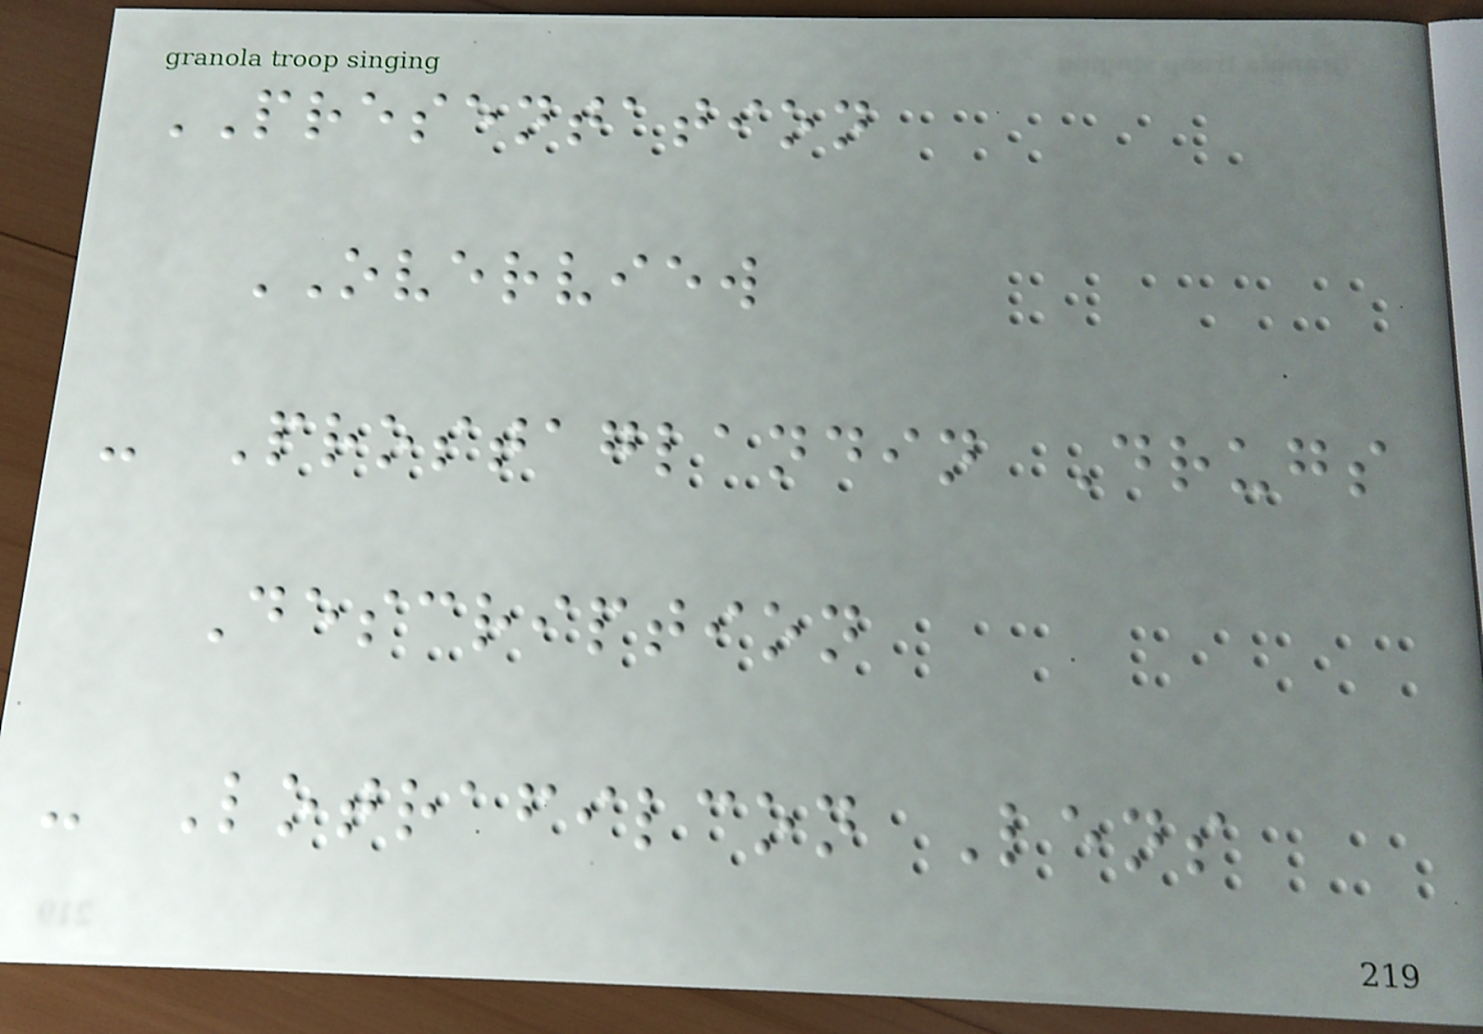PRESENTATION
OVERVIEW
- Prostaglandin Drugs
Description
- Lotrafilcon Lens
